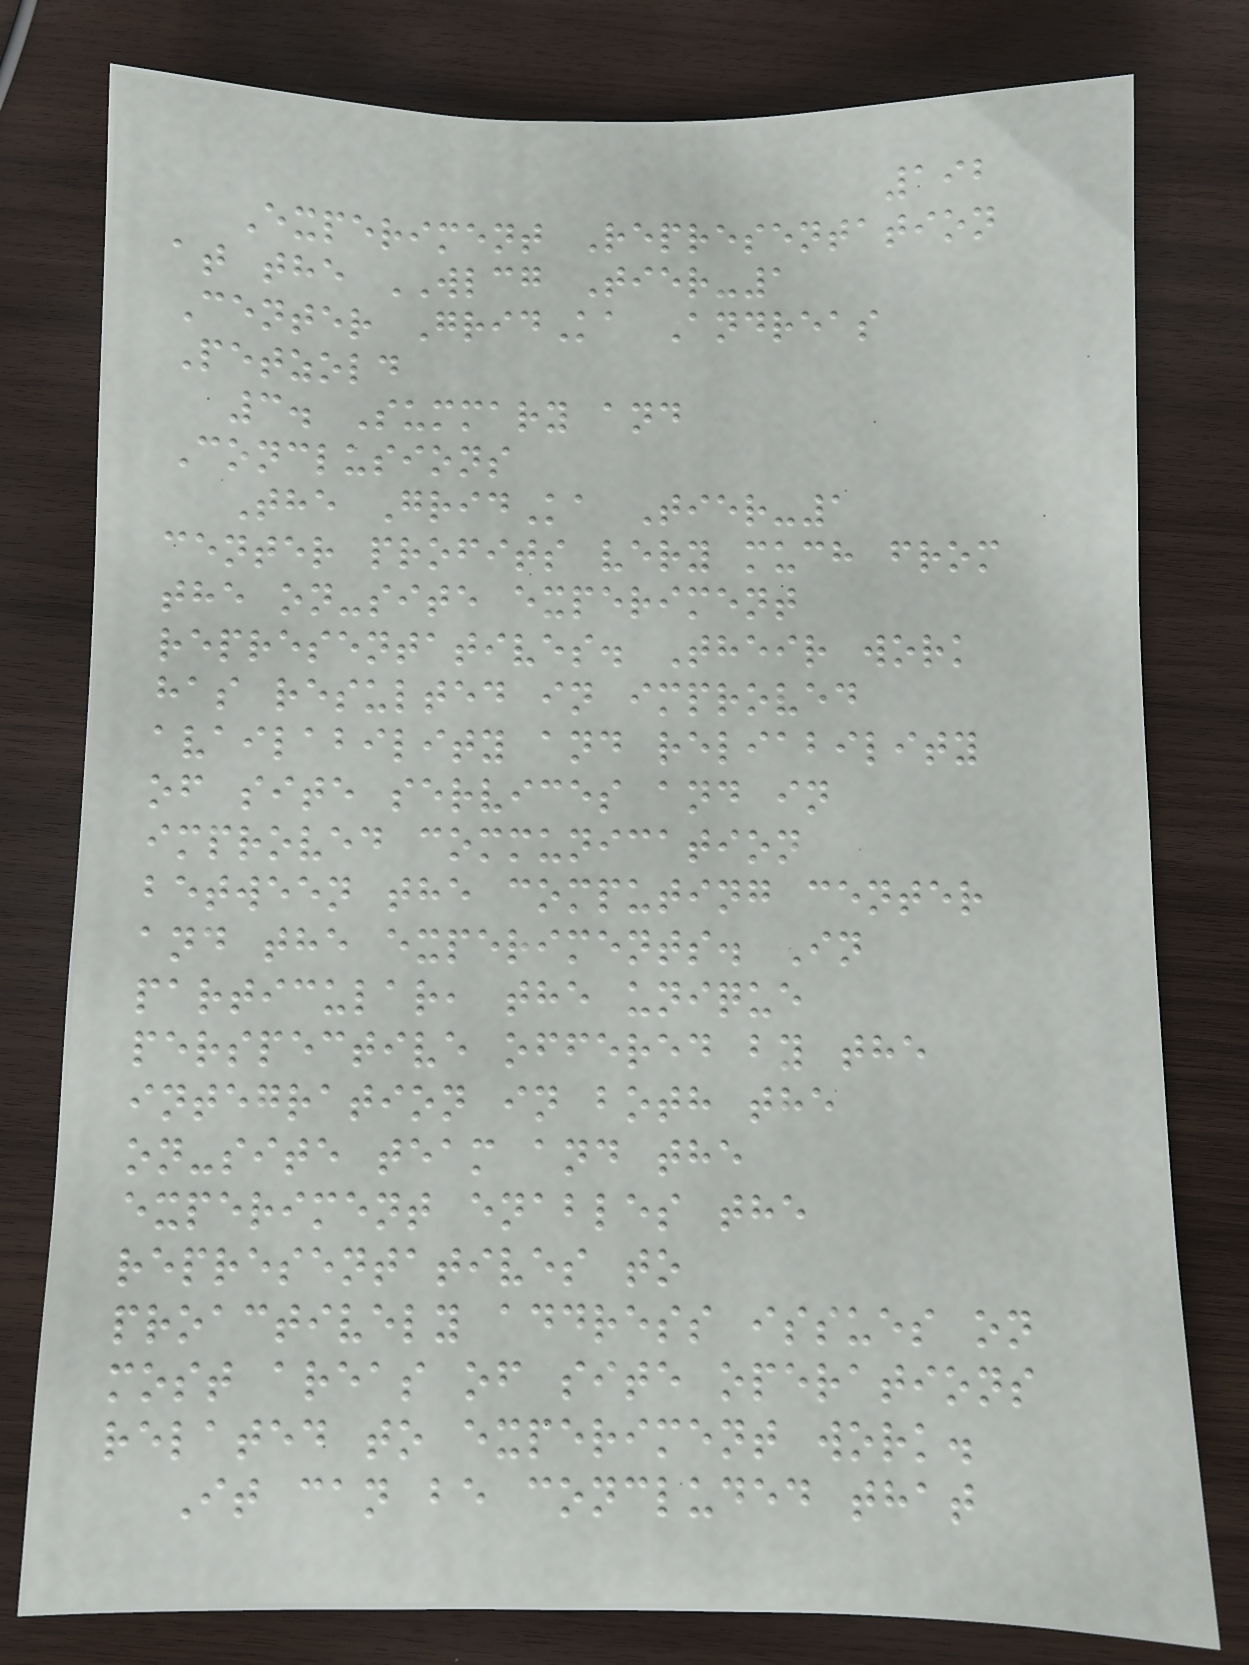192
Experiment Representation
at the WLCG Tier-1
Center GridKa Andreas
Petzold
3. Summary and
Conclusions
The GridKa Tier-1
center profits very much from
the on-site experiment
representatives. Their work
has resulted in improved
availability and reliability
of site services and in
improved communication
between the computing center
and the experiments. In
particular, the unique
perspective offered by the
integration in both the
on-site team and the
experiment enables the
representatives to
proactively address issues on
most areas of site operations
related to experiment work.
It can be concluded that
